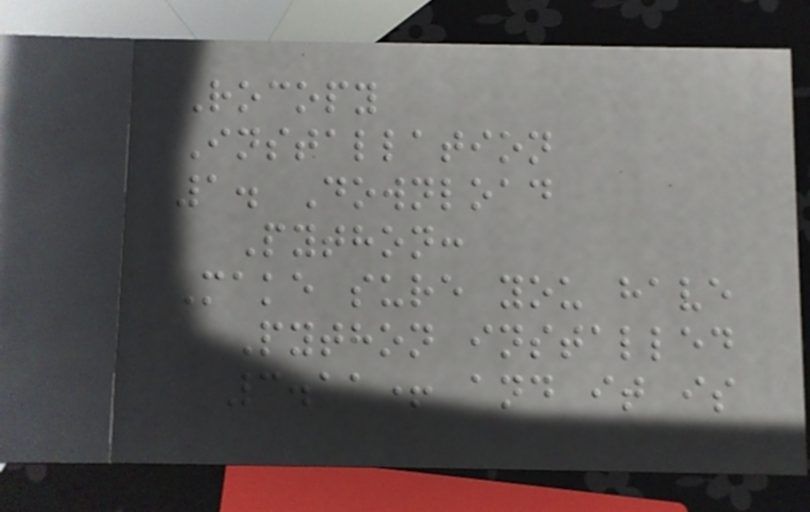Rocopy
Installation
1. Download
Python:
Make sure you have
Python installed
3.11+ and it is
